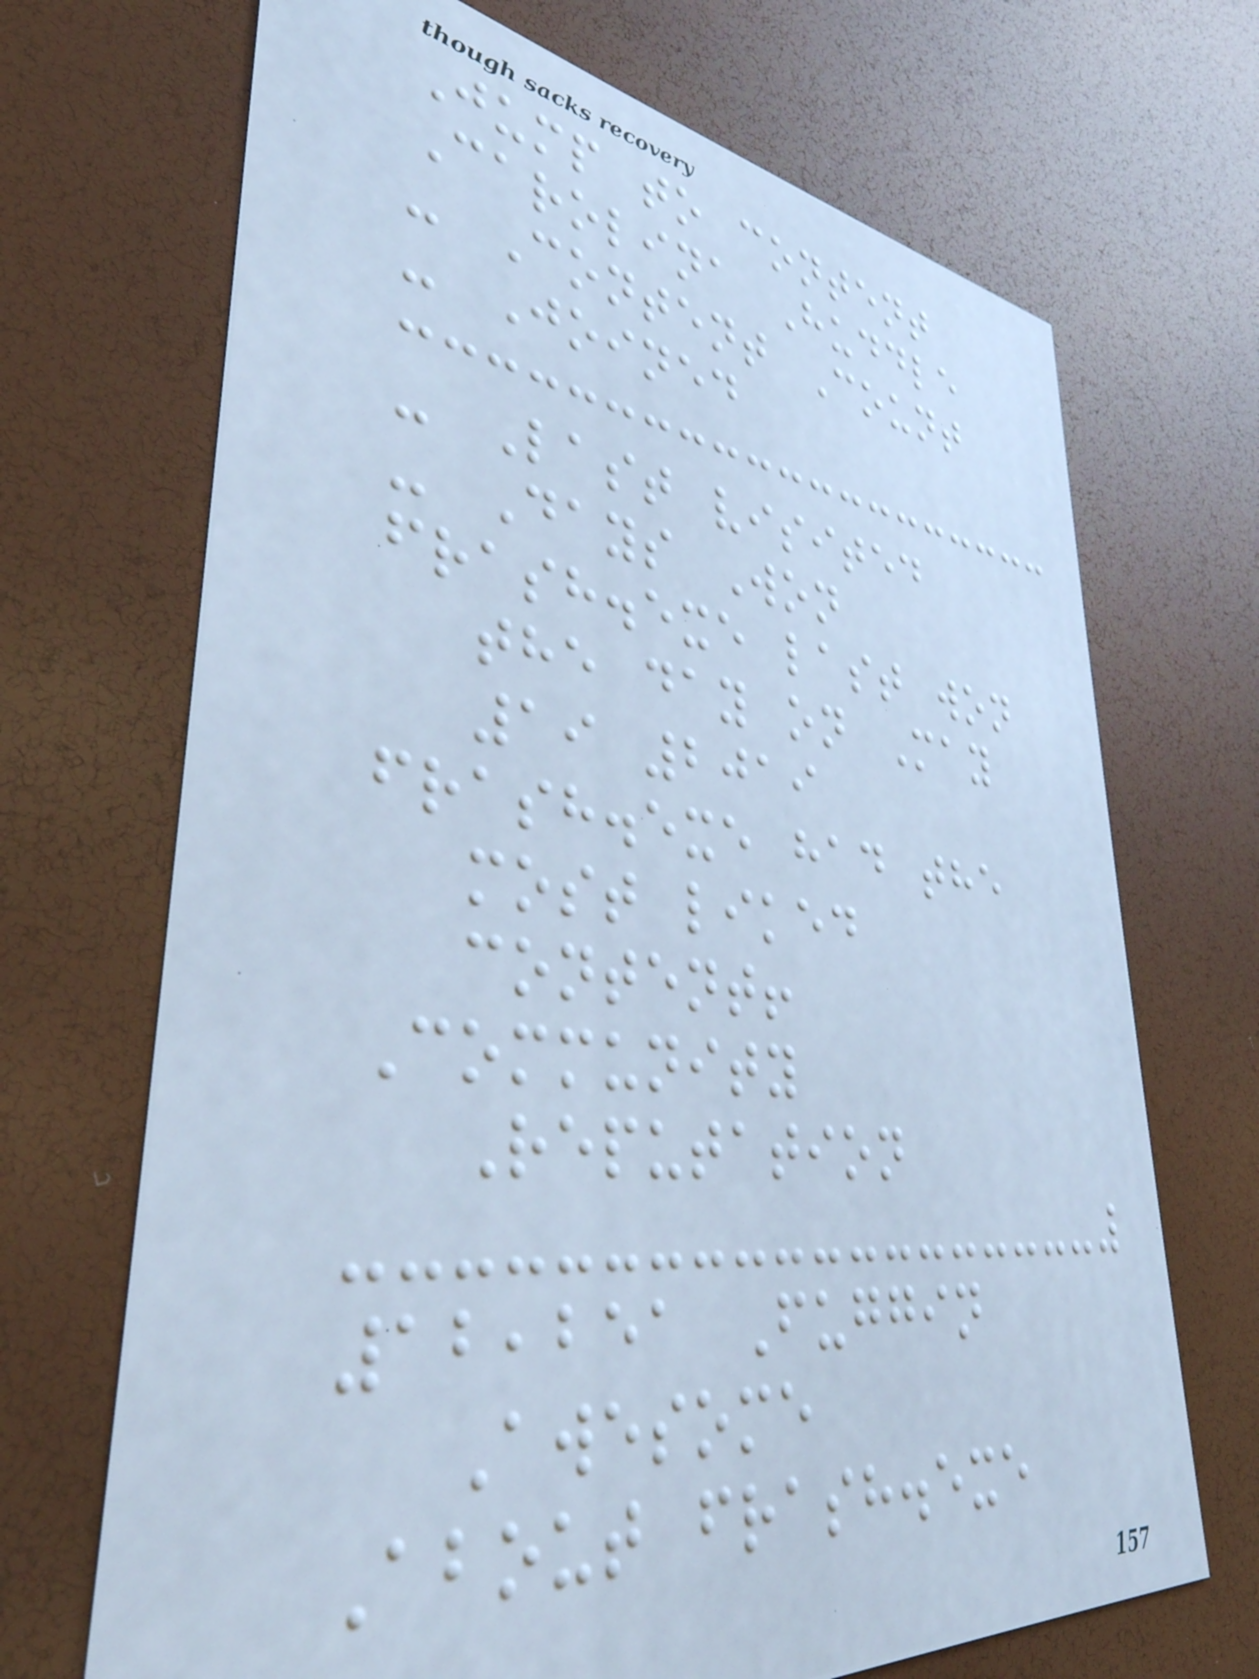Jump to content
Carolina Huddle
- Content Count
- Joined
- Last visited
- Days Won
frash.exe last won
the day on May
19 2019
frash.exe had the
most liked
content!
Community
Reputation
12,251 Fuggin
Awesome
About frash.exe
